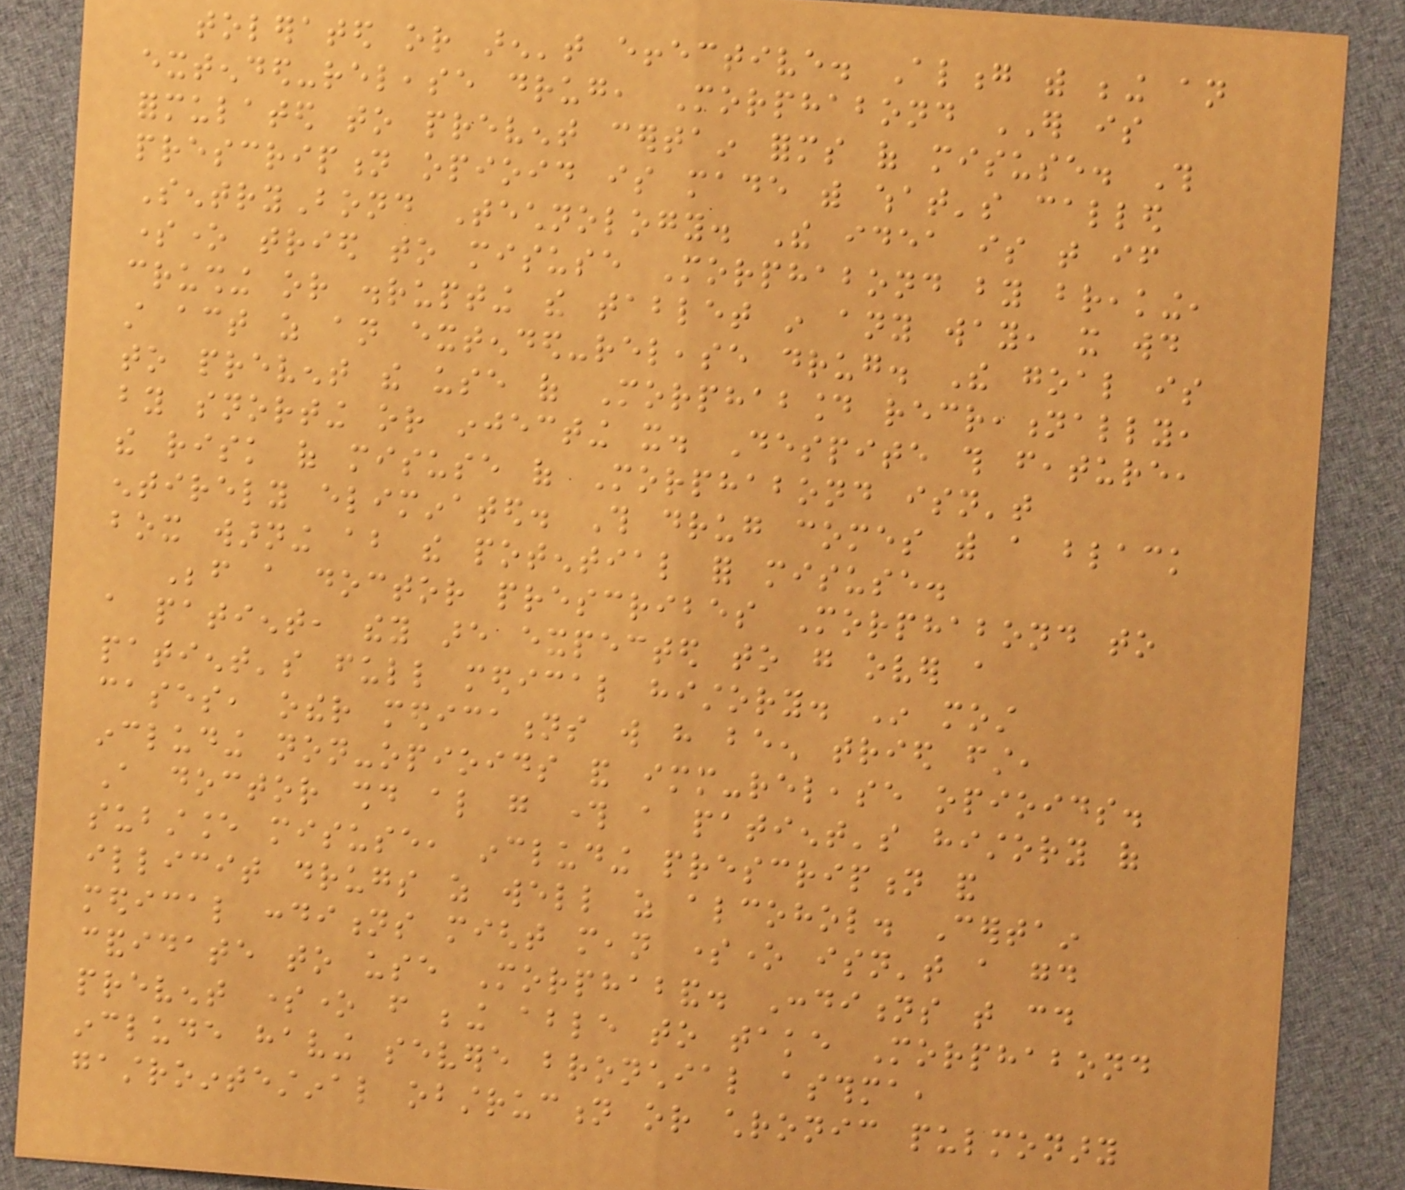tolerated or aren't effective. Along with being an
extended-release drug, Morphabond ER is
formulated to prevent certain forms of misuse. This
prescription opioid is made with what's called
SentryBond Technology. The idea is that if
someone tried to misuse Morphabond by breaking,
crushing or disrupting the tablet in any way, it would
still act as an extended-release drug. The goal is
to prevent the use of Morphabound recreationally,
by snorting or injecting it. Despite this feature,
the risk of misuse of Morphabond isn't
entirely eliminated. This drug comes with a black
box warning about the potential for misuse.
Before a doctor prescribes Morphabond to
a patient, they are expected to go over a
patient's full medical history. In most
cases, other medications will have been tried first,
including non-opioids and immediate-release opioids.
A doctor should also go through a patient's history of
substance misuse, including prescription and
illicit drugs as well as alcohol. Certain
medical conditions might mean someone isn't a good
candidate to use Morphaband. Conditions that could
prevent someone from being able to take Morphabond
include having severe bronchial asthma,
gastrointestinal obstruction or chronic pulmonary
